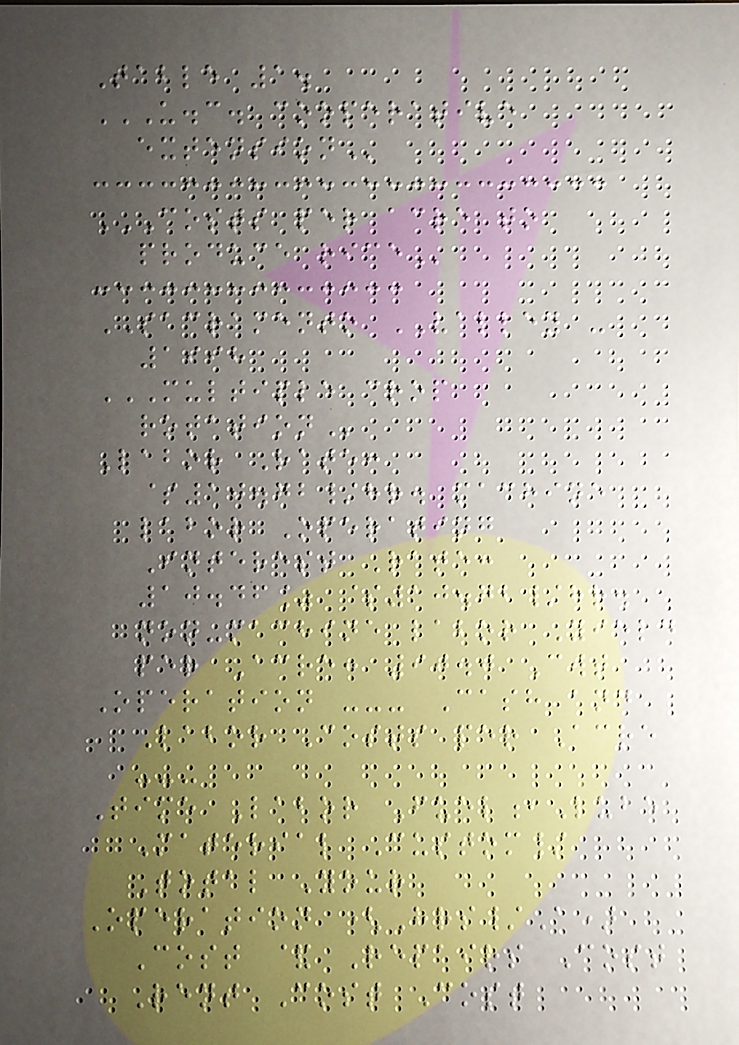Table 1.
U.C. COOPERATIVE
EXTENSION
COSTS PER ACRE TO
PRODUCE RICE
SACRAMENTO VALLEY -
1998
MULTIPLE CROP
ROTATION
Labor Rate:
$10.72/hr. machine
labor Operating
Interest Rate:
10.46% $10.72/hr.
non-machine labor Yield
per Acre: 90.0 Cwt
Operation --- Cash and
Labor Costs per Acre
---
Time Labor Fuel,Lube
Material Custom/
Total Your
Operation (Hrs/A)
Cost & Repairs Cost
Rent Cost Cost
